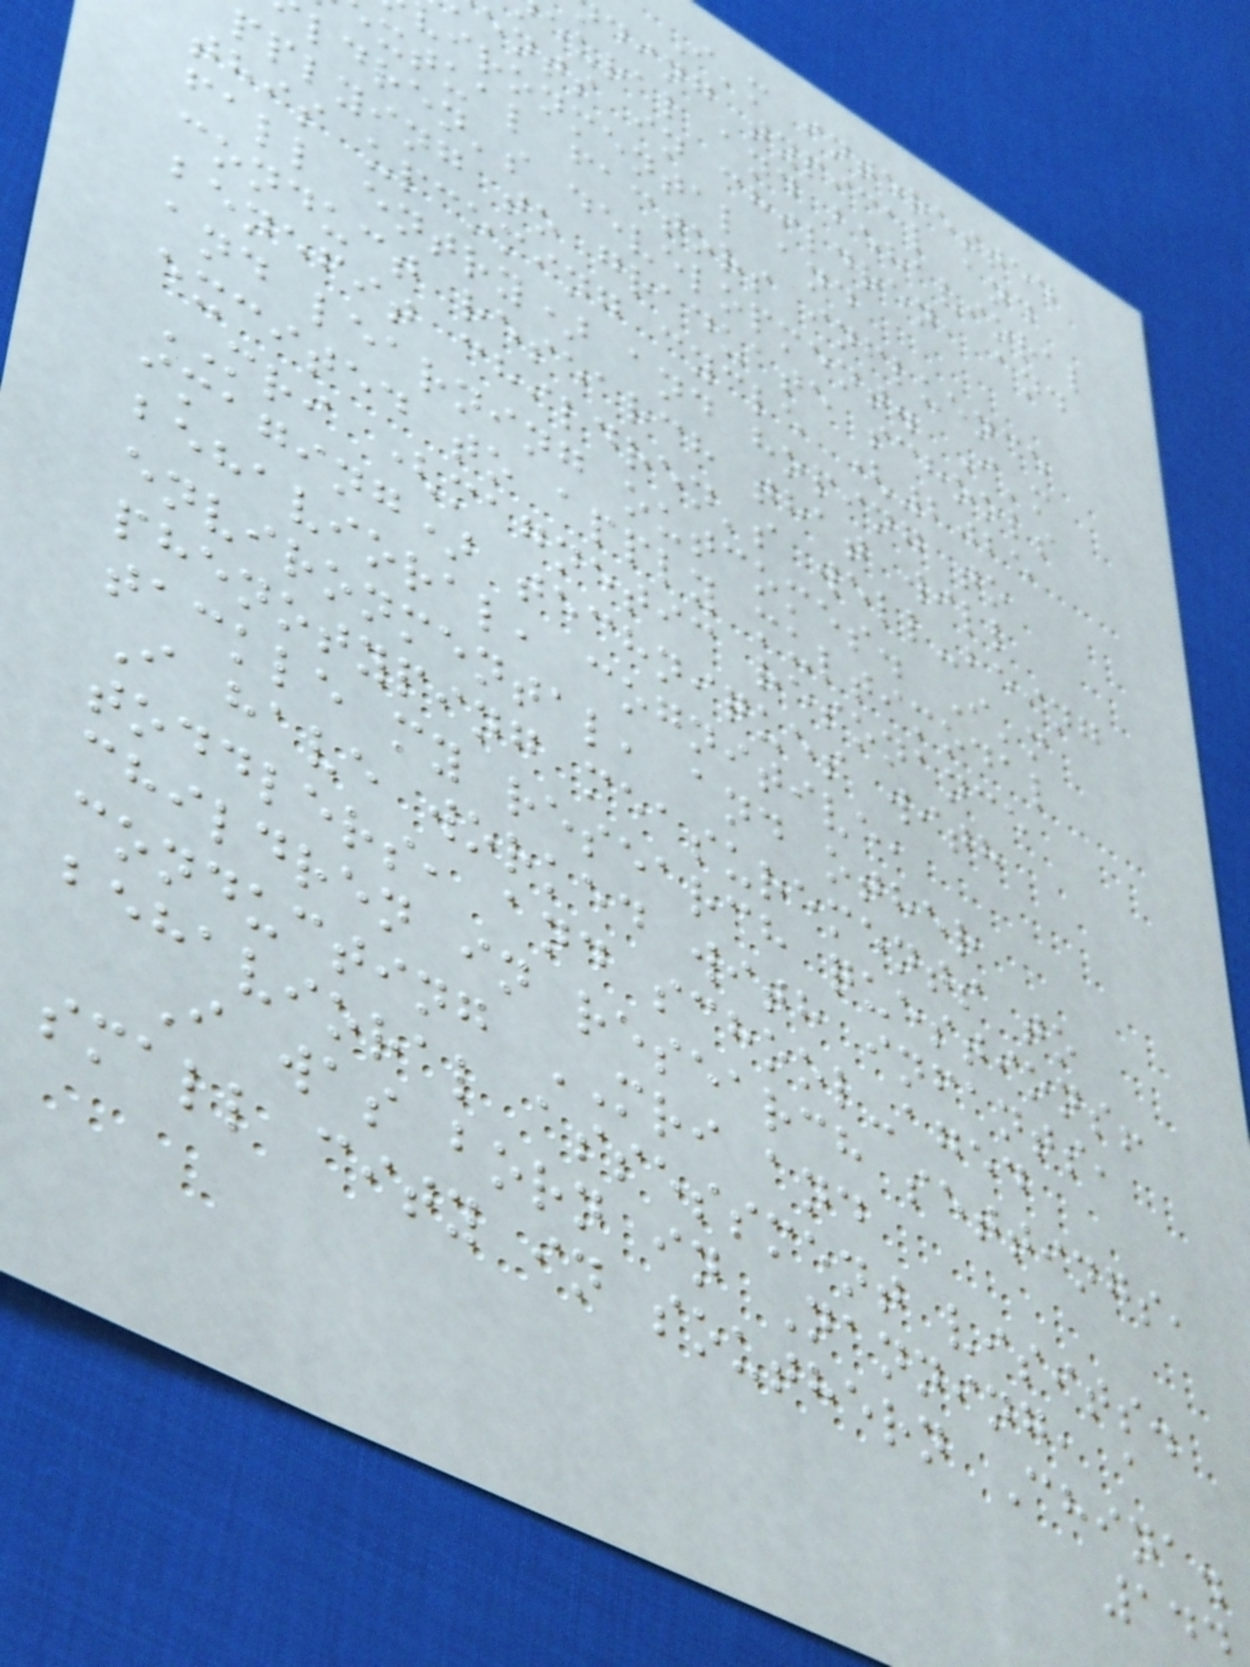I'm interested
ding typical and
eural and behavioral
ents in children, and
ironmental and
xtual factors influence
ldren's development. I'm
pplying to graduate schools
this upcoming cycle (2025
fall entry) and hoping to
conduct research that will
benefit children's well-being
and learning outcomes. I'm
excited to apply multimodal
MRI (magnetic resonance
imaging) techniques with
behavioral, cognitive,
environmental, and other
phenotyping measurements to
tackle my research questions!
I have worked with infants,
toddlers, and school-aged
children in research settings,
conducting MRI and
behavioral assessment visits.
I was born in Nanning, a
small city in southern China.
